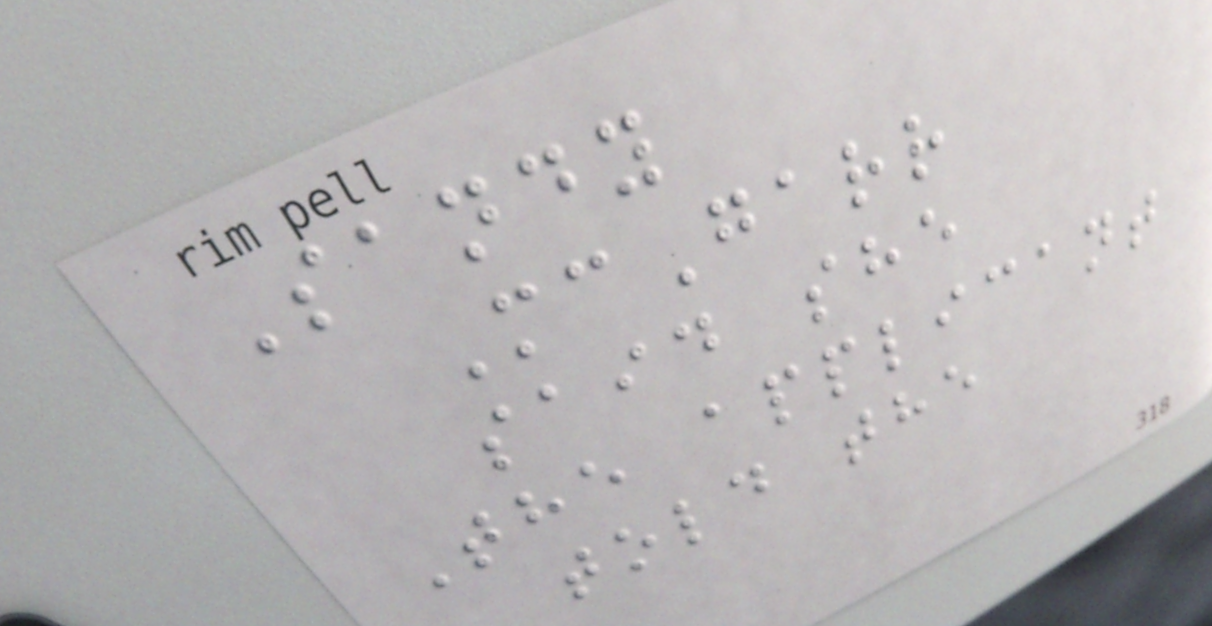Sandy
McGarr
said she
The applicant
told the
